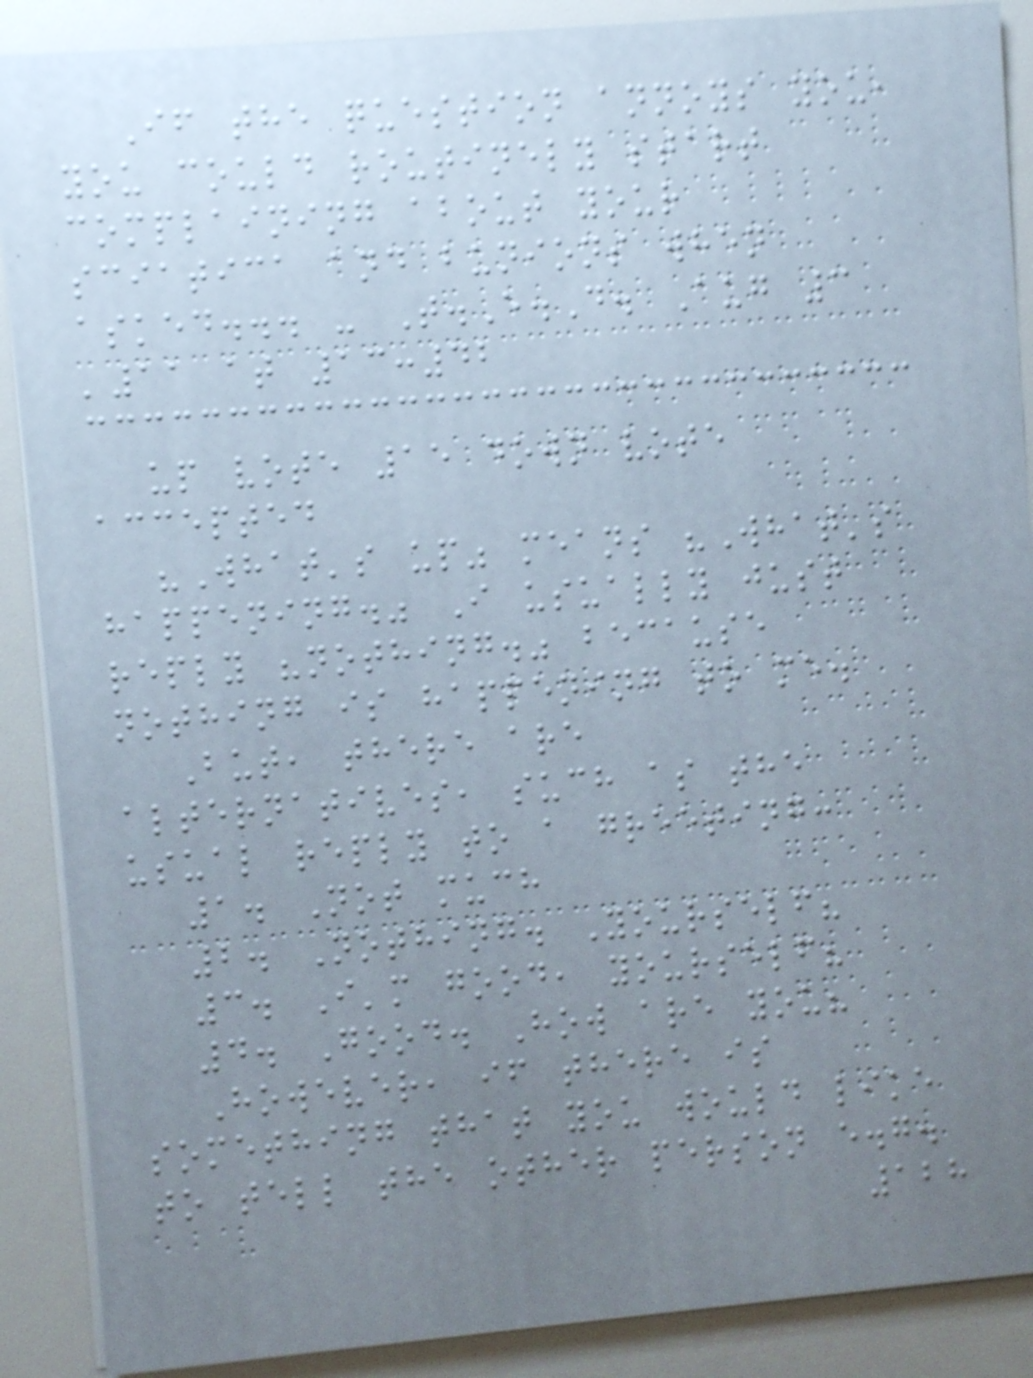If the question annoys you,
you could routinely start
complaining about your
sciatica and bunions when
asked... - T.E.D. Aug 3
'11 at 13:42
up vote 15 down vote
accepted
"What's up" means "What's
happening." I usually just
reply "nothing." because
nothing is happening to me.
But, there are
alternatives, such as the
usual reply to a greeting:
1. Not much
2. Nothing. Yourself?
3. I'm good, yourself?
4. Good. How are you?
However, if there is
something that you would like
to tell the other person e.g.
128
